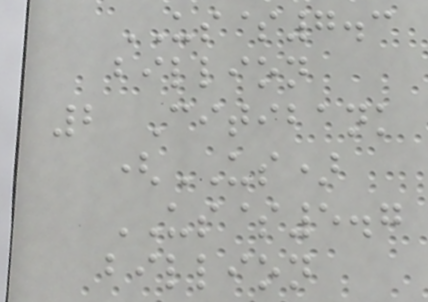US$7.3
billion
2 Citibank
(US)
US$5.7
billion
